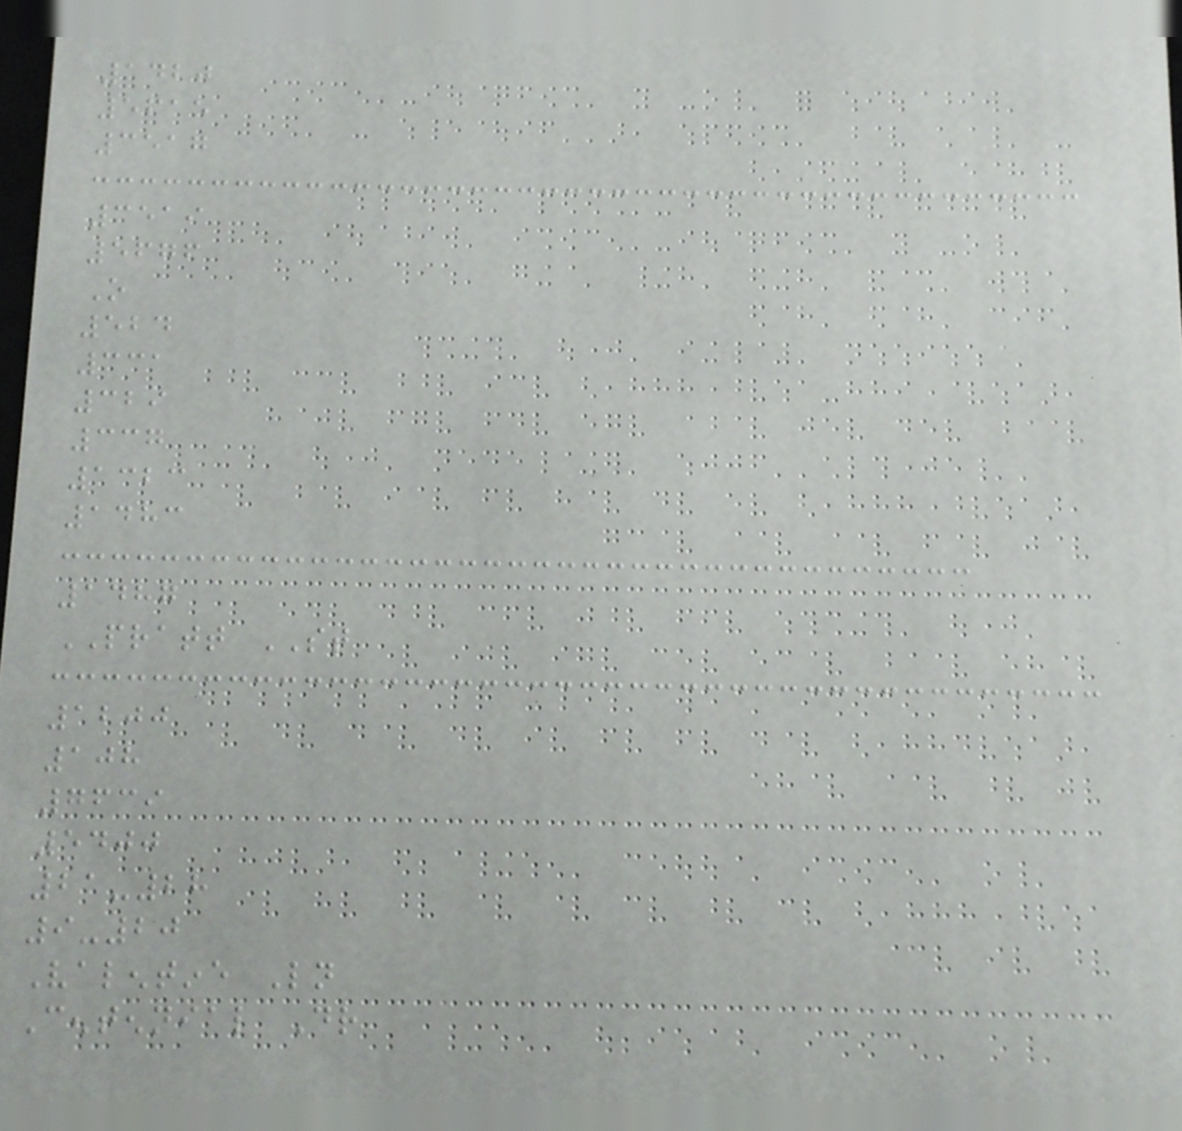1420
5615
3517
3519
5676
O
524
331
329
337
1323
1483
1487
PRATT ST
1200
108
7639
5400
21-28
9-20
Valentine Ln
Centennial Dr
